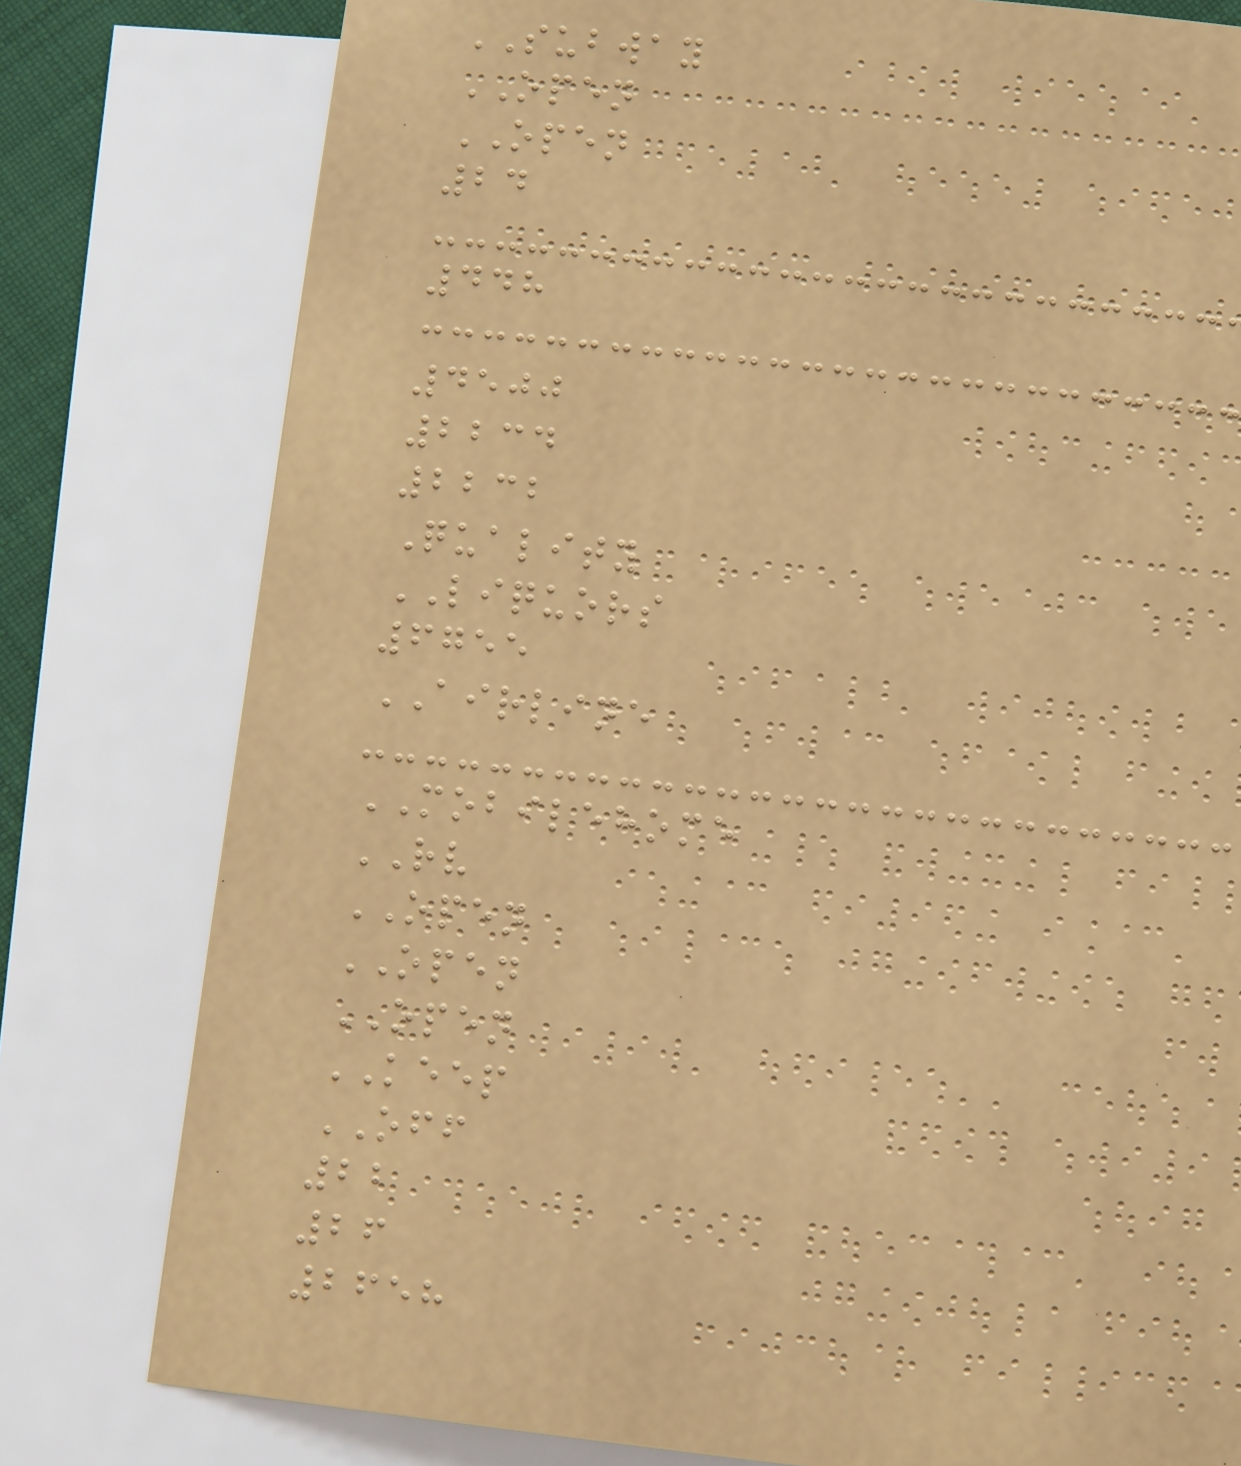SUBWAY
OPEN
OPEN
24
448
4500
2234
2232
Quality
LIQUORS
6755
AIRLINE
MOBILEHOME
RV
OPEN
OPEN
OPEN
KEEP
OFF
22
26
2658
